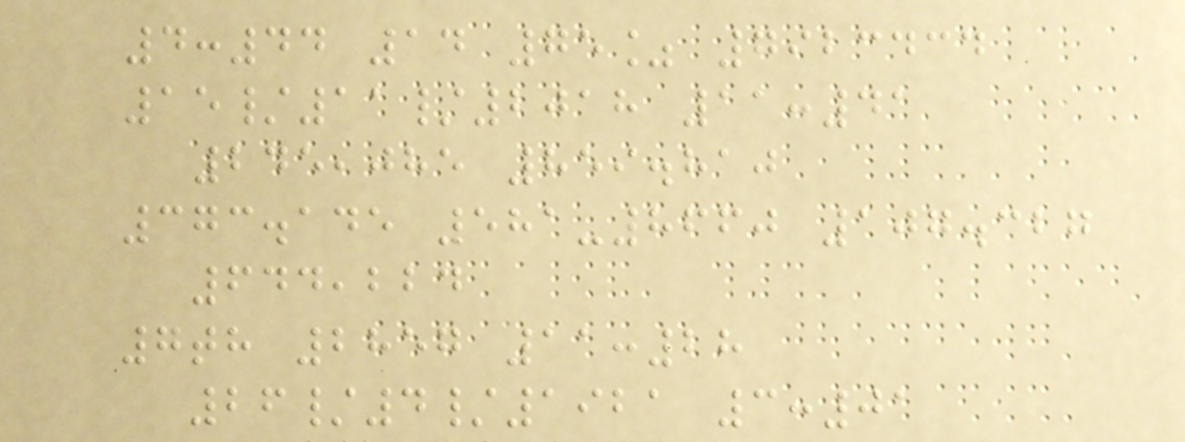4:44 14 75% 7923434
15/11/2018 11:41
245,085 859.810
373.145 581-8660 107.327
644,224
7th 2857 11:28
26/4/1921 3:01
